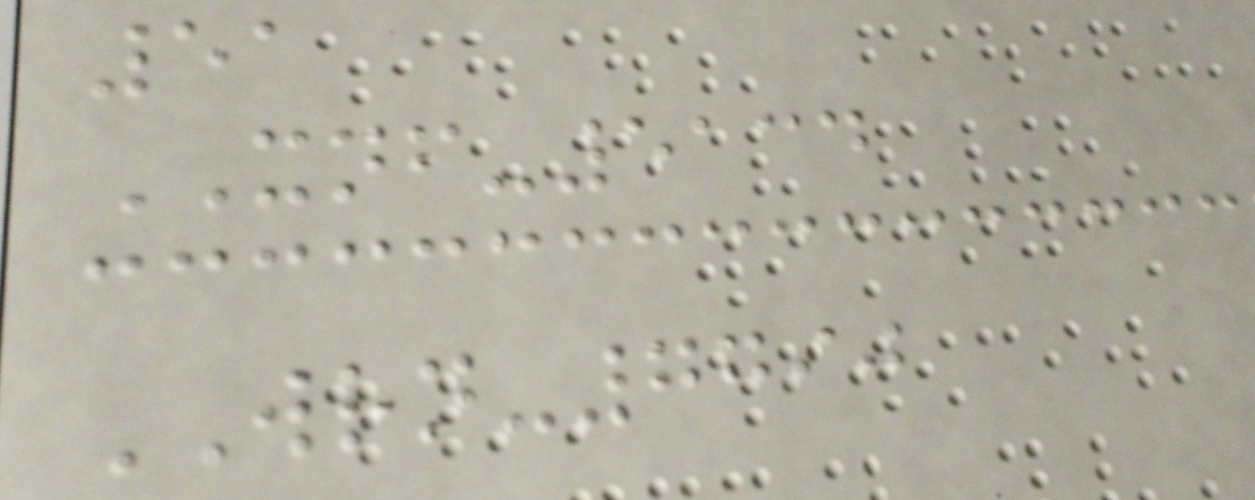51
XNF-5134
WRN-7790
